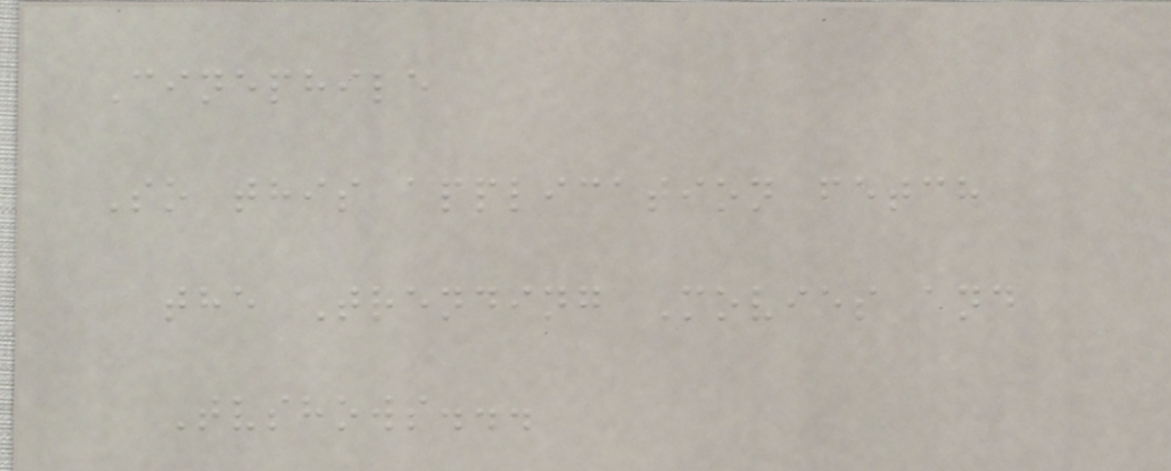Cinephile
So this application fetch
the Trending Movies and
Tvshows...
